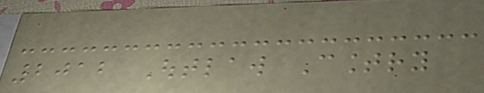2012 Outlaw Country
